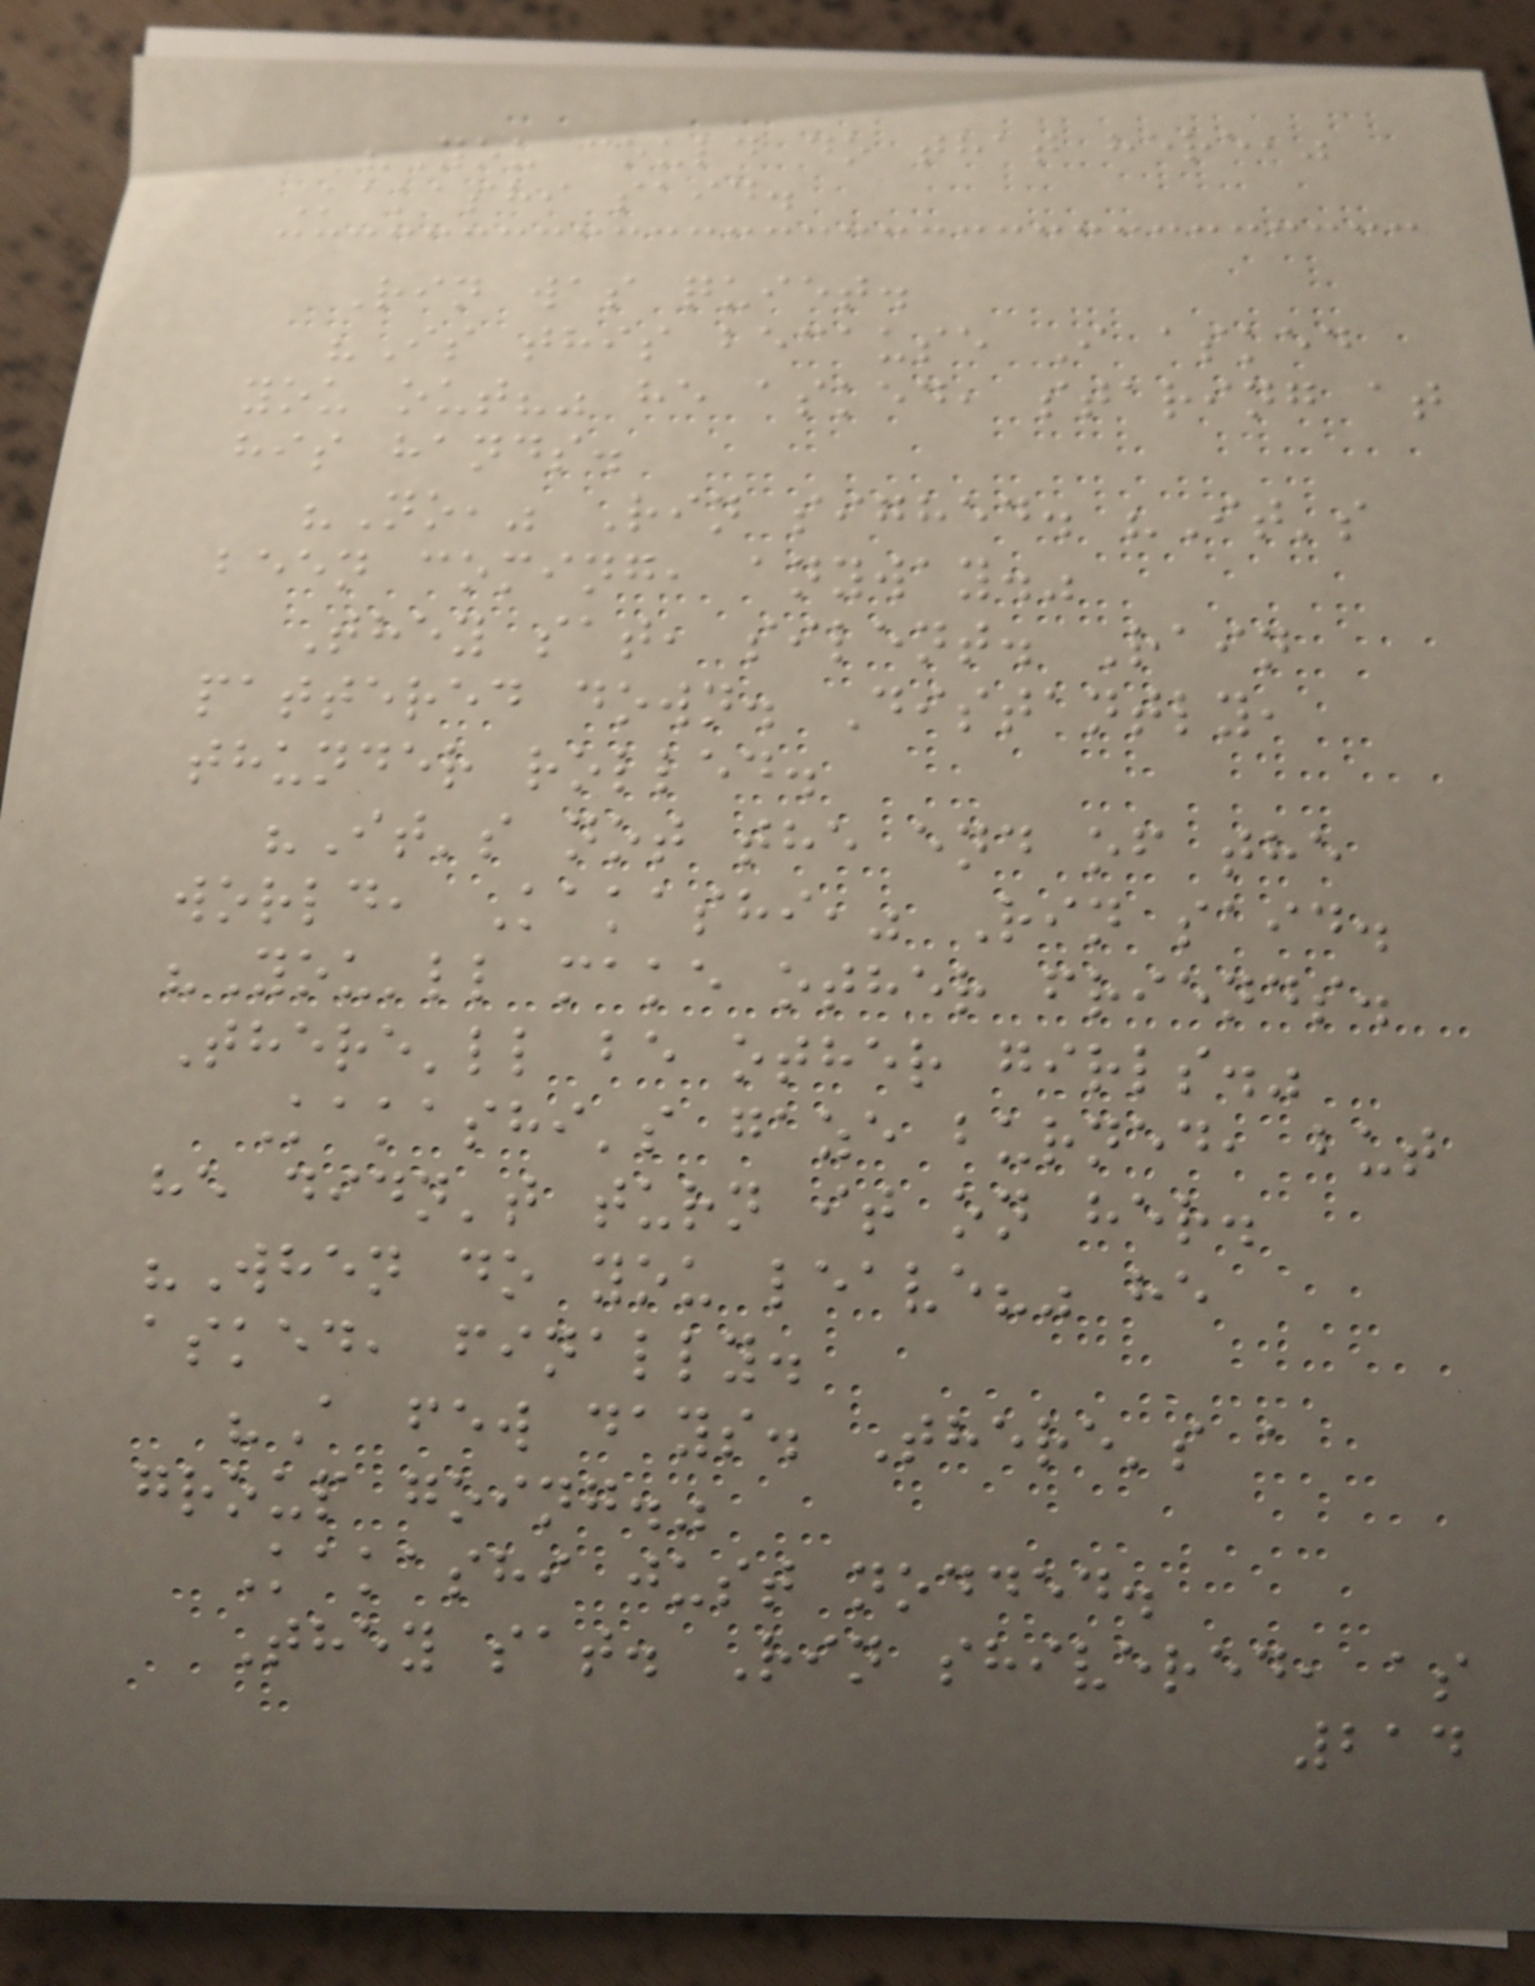"You could do that here,"
Kakashi said.
Rin was quiet.
"Is this because I asked
you out?" he asked, staring at
his hands.
"No," Rin sighed. "It's
been coming, anyway."
They sat, silent. Rain
pattered down. Distantly,
thunder rolled.
"It's not the end of the
world, Kakashi," Rin said.
"You'll make other friends.
There'll be other girls."
Kakashi's gaze burned, but
he didn't turn it on her.
"When do you leave?" he
asked, finally.
"A few days. There's a
group going."
Kakashi just nodded.
They sat. Rin shivered, as
214
